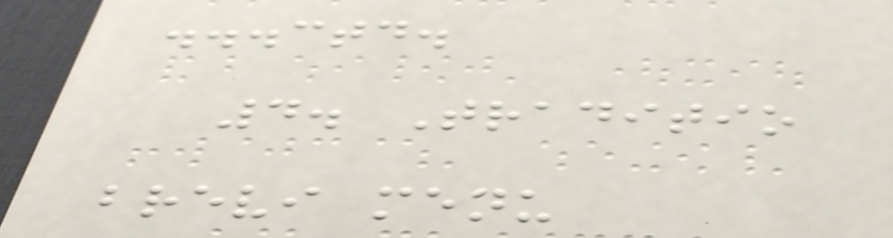...ctd.
4. Traditio
brevi menu
